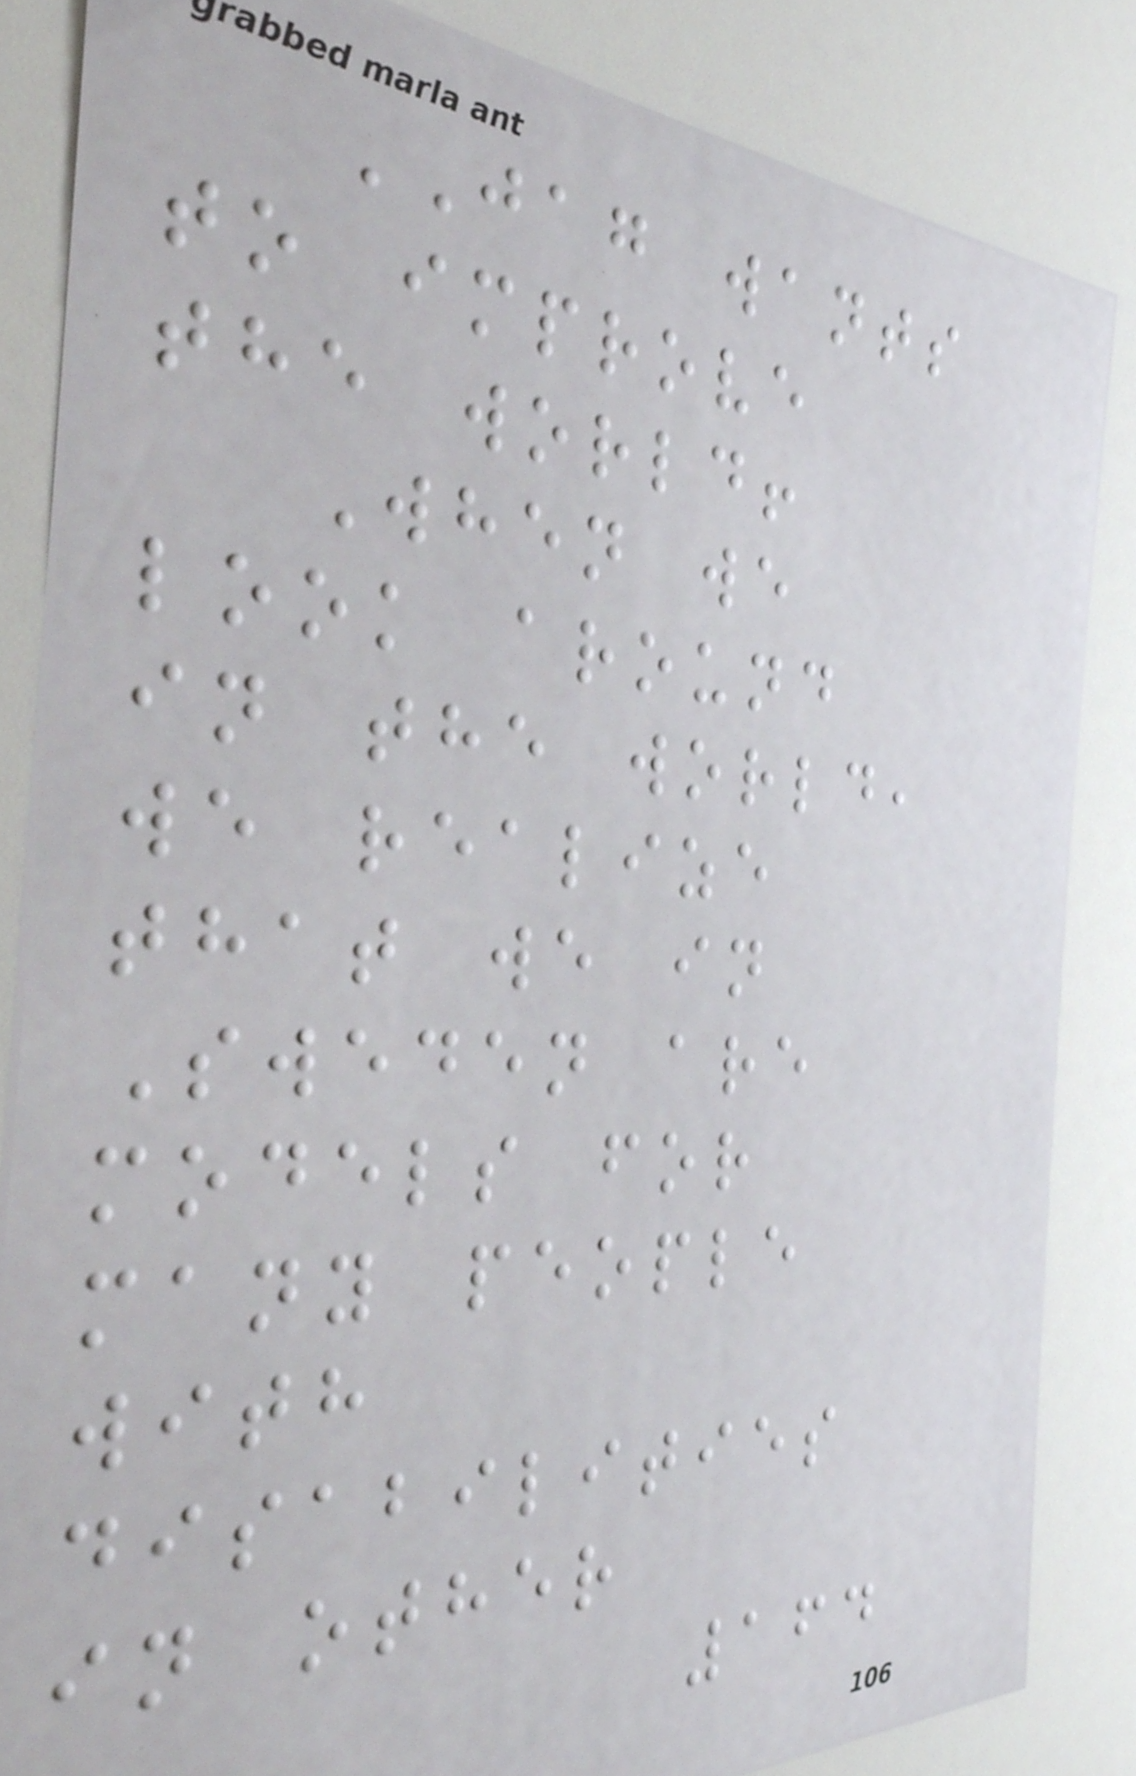JAG wants
to improve
the world!
When we
look around
in the world,
we realize
that we in
Sweden are
models for
many people
with
disabilities
in other
164
